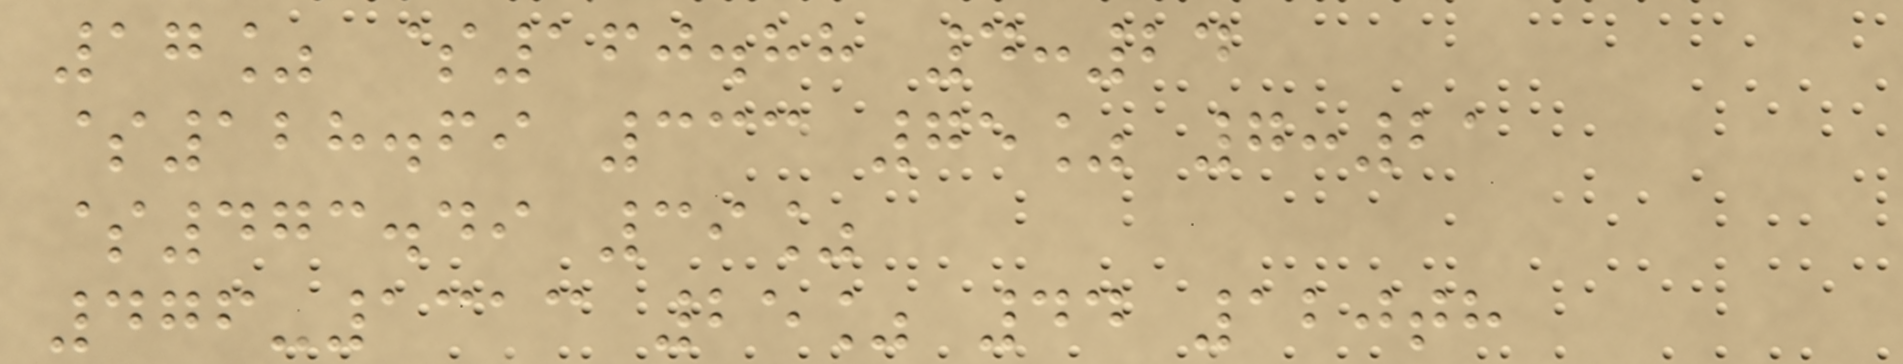17% $160.88 4:24
$128.69 333 75% 7:21
$473.49 39%
476-1313 25% 44 120th
